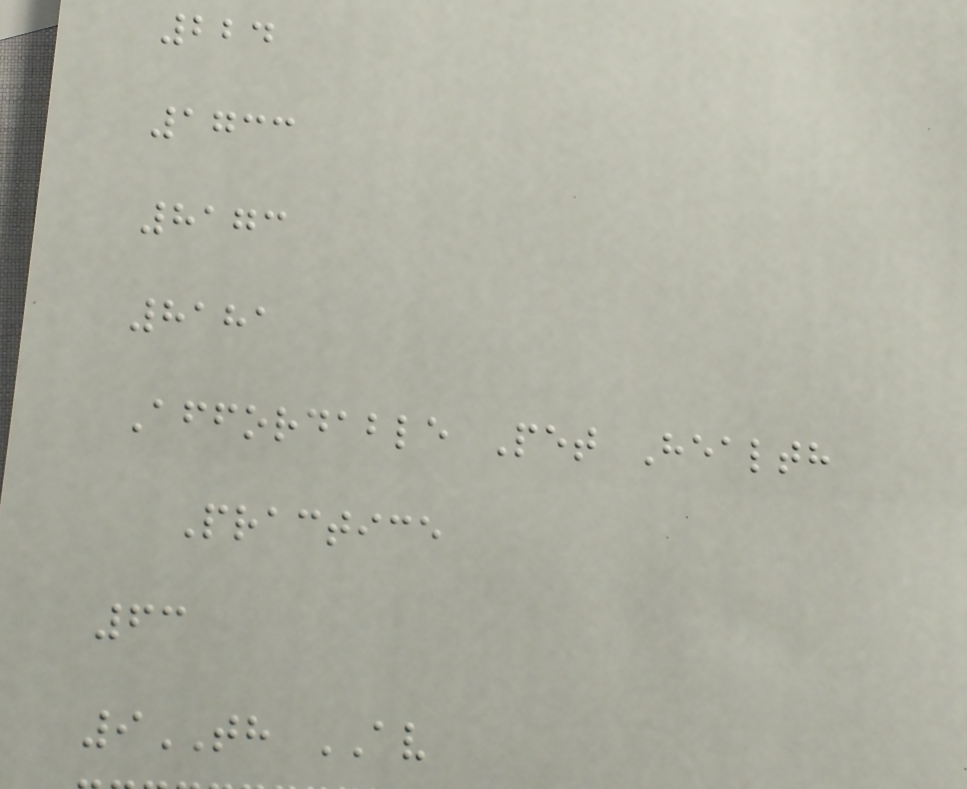224
1733
8173
8181
Affordable Pet Health
Practice
63
9TH AV
